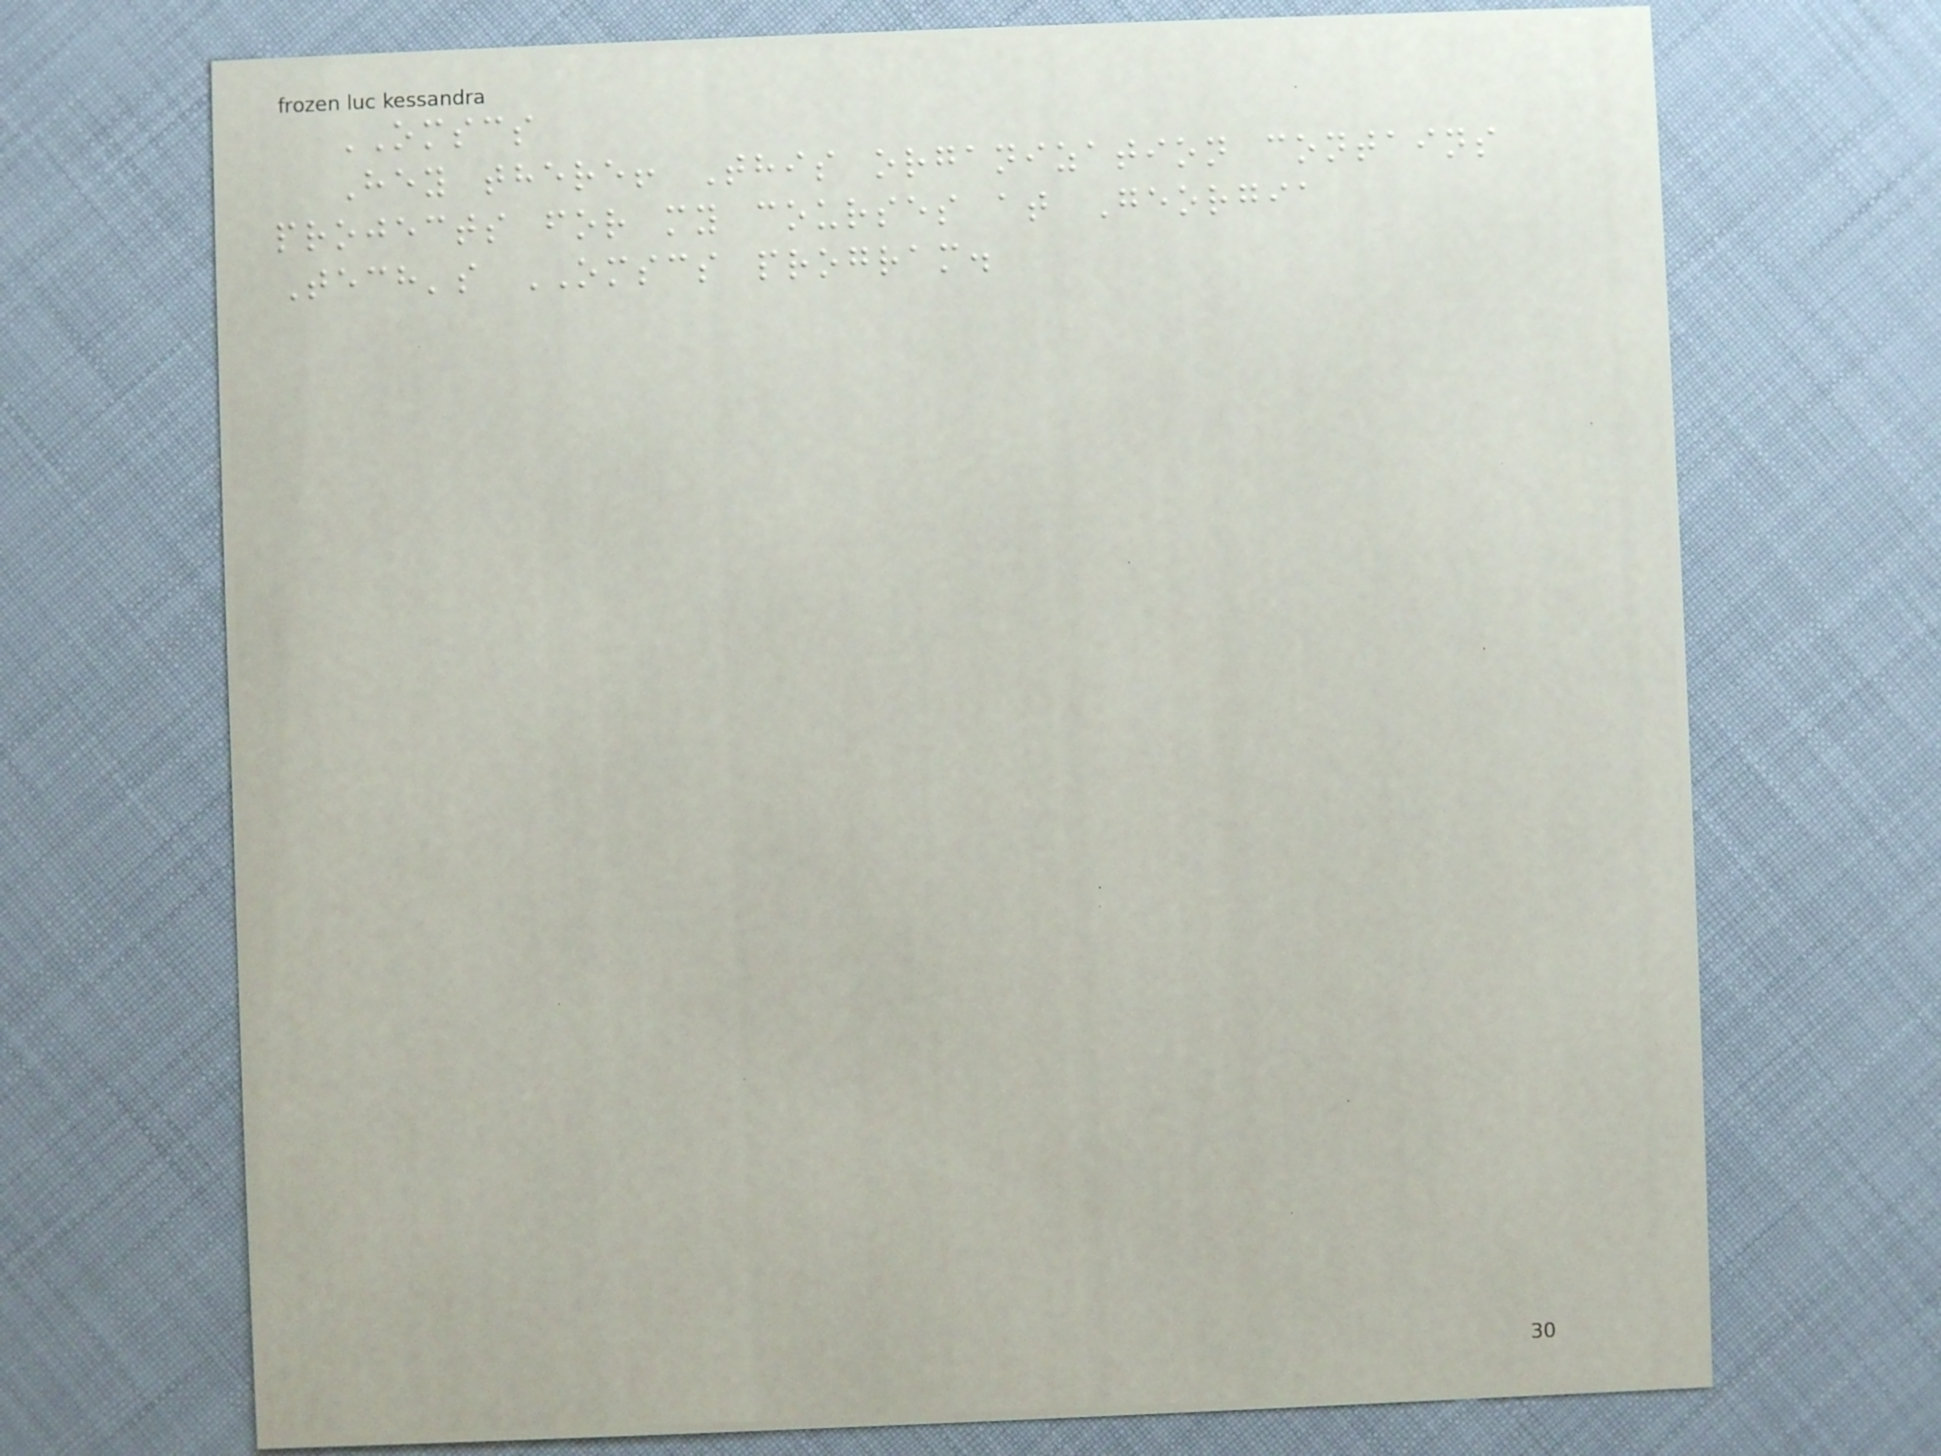OMSCS
Hey there! This organization contains
projects for my courses at Georgia
Tech's OMSCS program.
